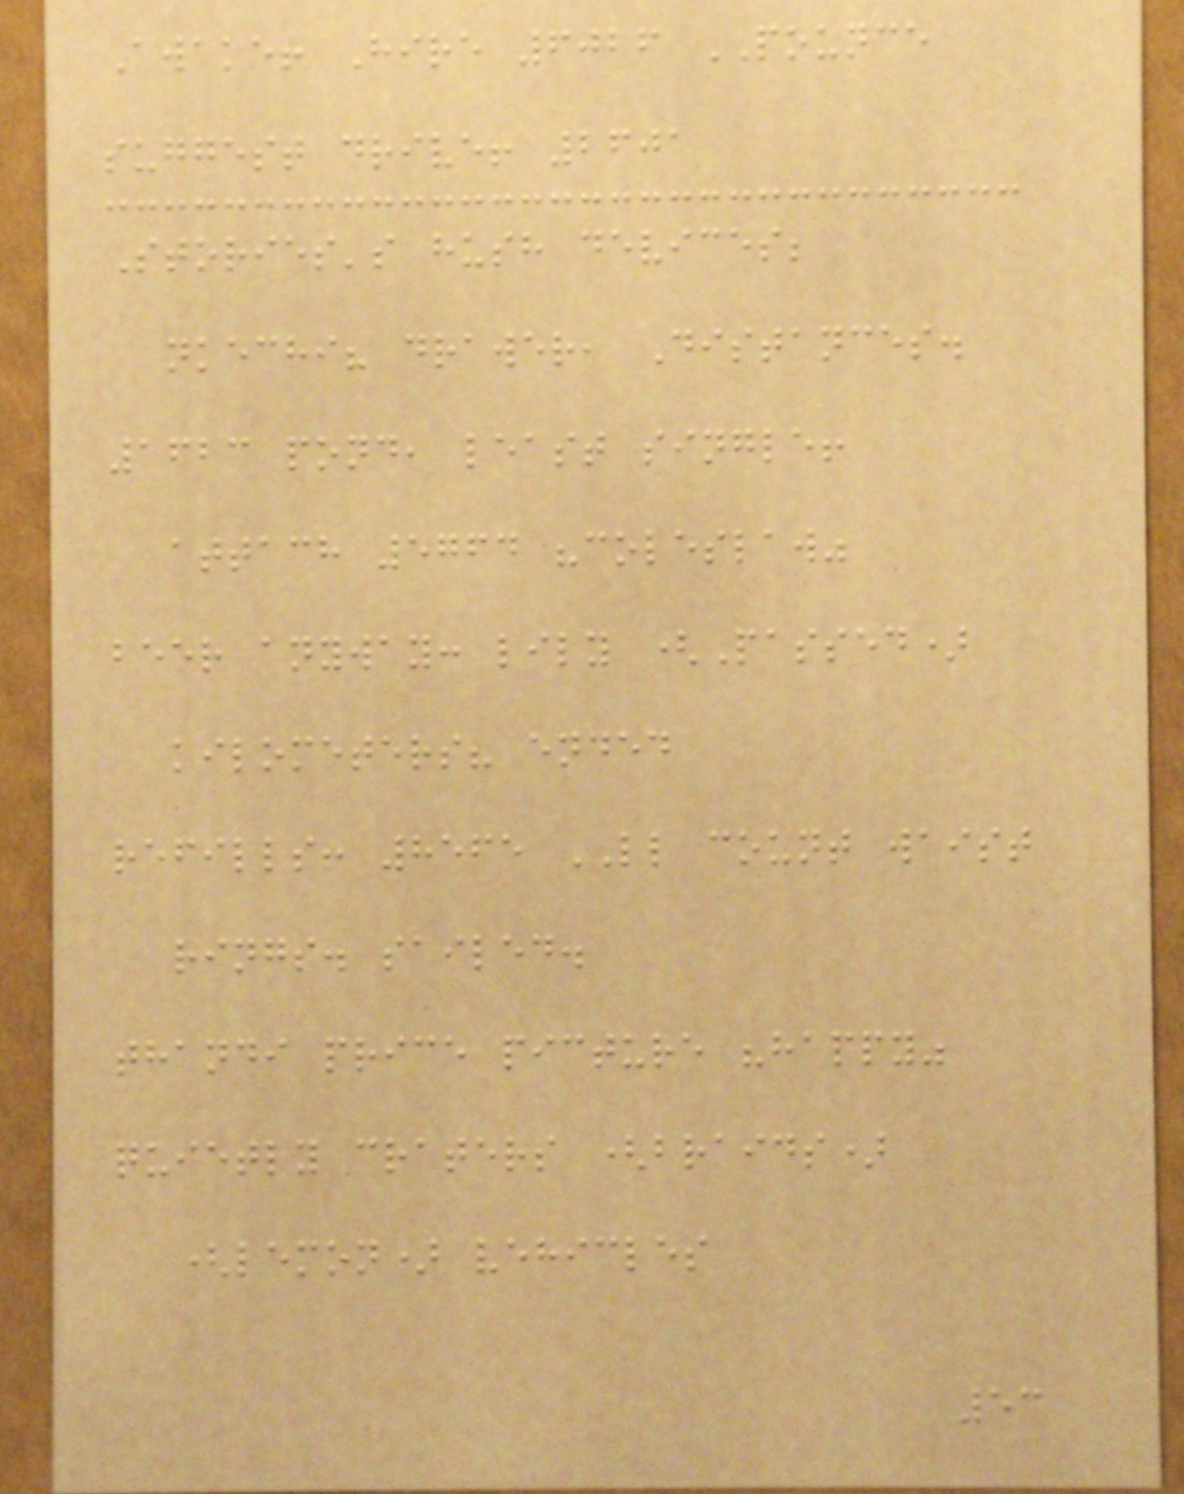Awake! Hire 6026 POUNCE
suggest drive! 2601
Stories's hush devices;
nkechi? drawer, Distances.
1623 pond, least single!
attach 5764 "coleslaw"
beer anyway: lily (Passed)
kilometers? ended
refills! 8565 LL count waist
rings. sailed.
thandi price picture "happy"
quietly craters (braids)
(lemon) vehicles
53
